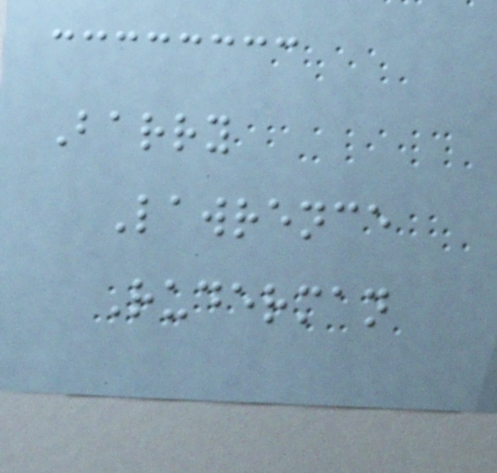Barry
Lawrence
Ruderman
